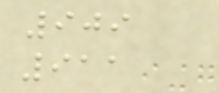909
911
